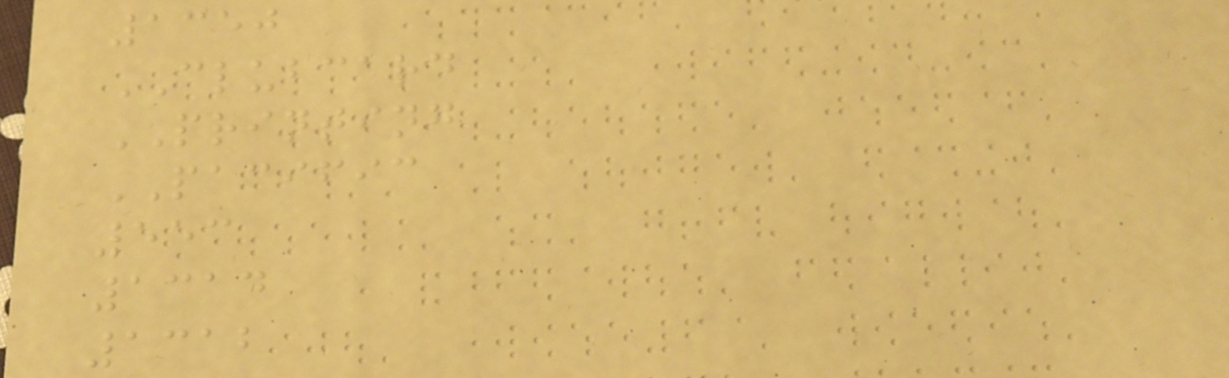1350
CLUBCARD
PRINTING
PACIFIC
553
1314
1312
